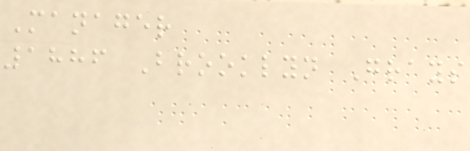Manager
1886 Brooklyn Grays
